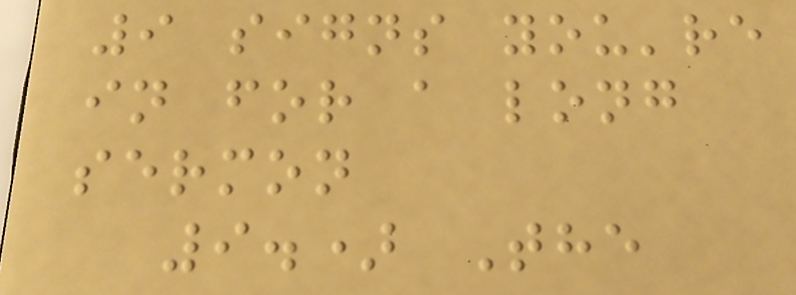9 signs you're
in for a long
sermon
9.) The
